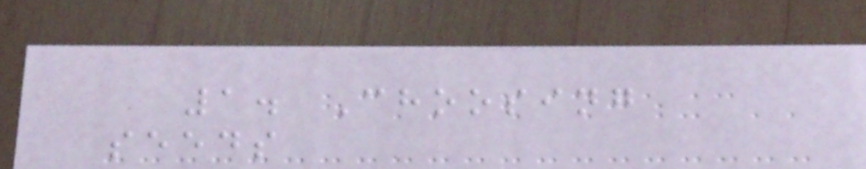1. Choosing
seeds
